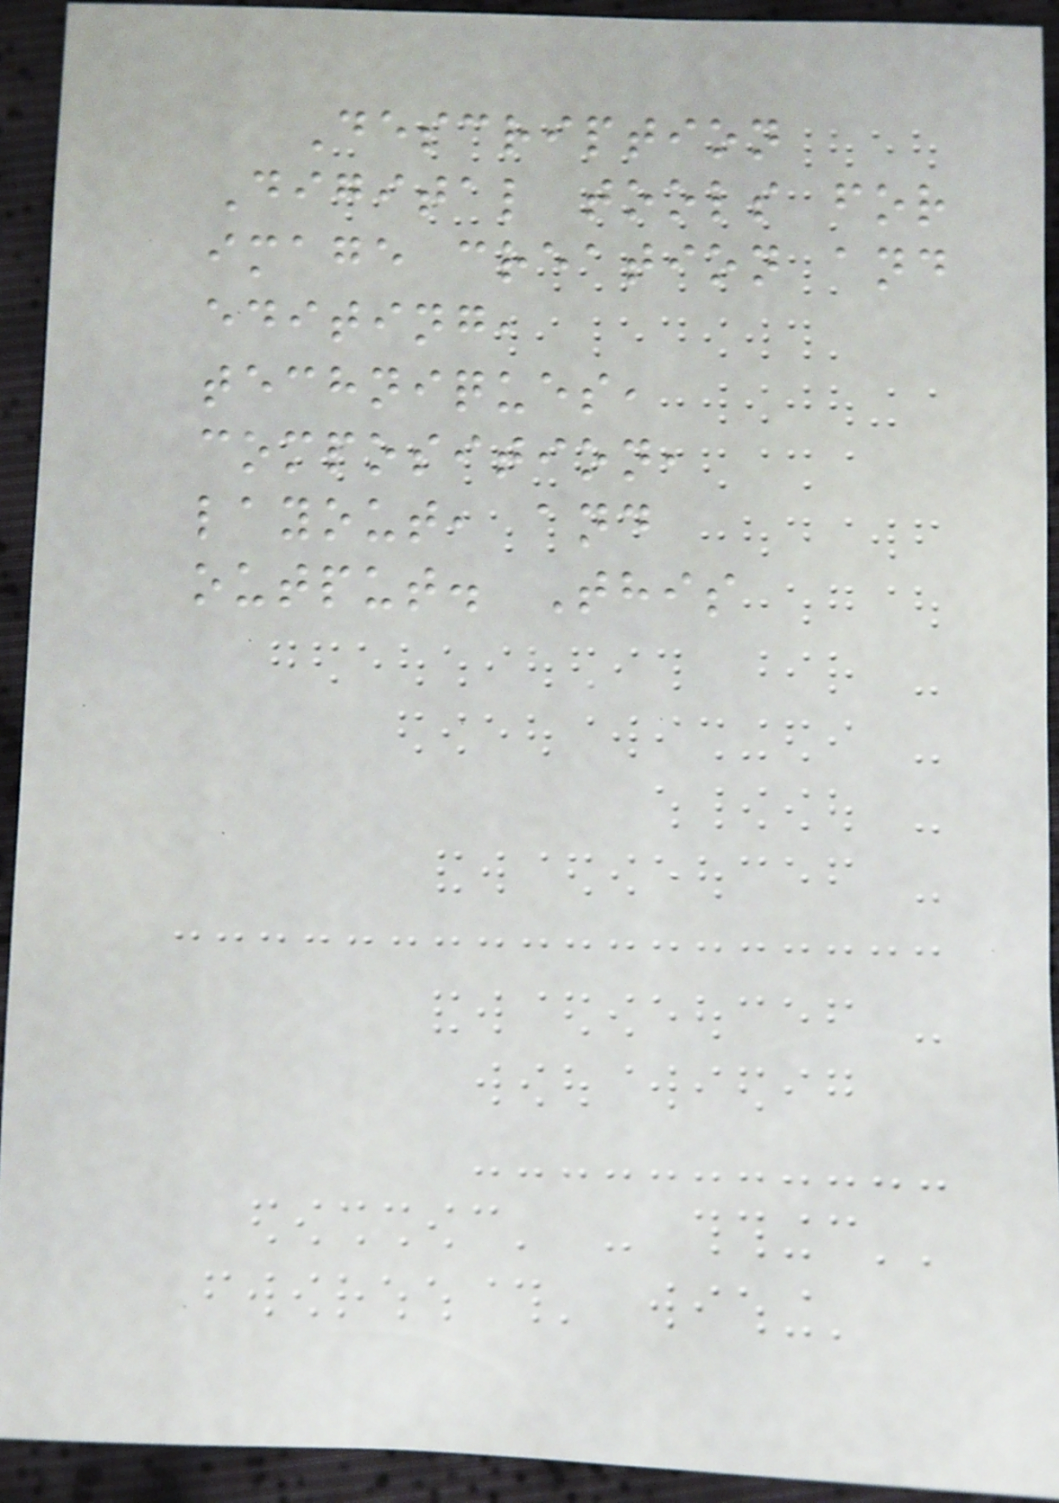Description
Digital tools for
image creation and
editing,
techniques,
composition,
layout, and
output. This
